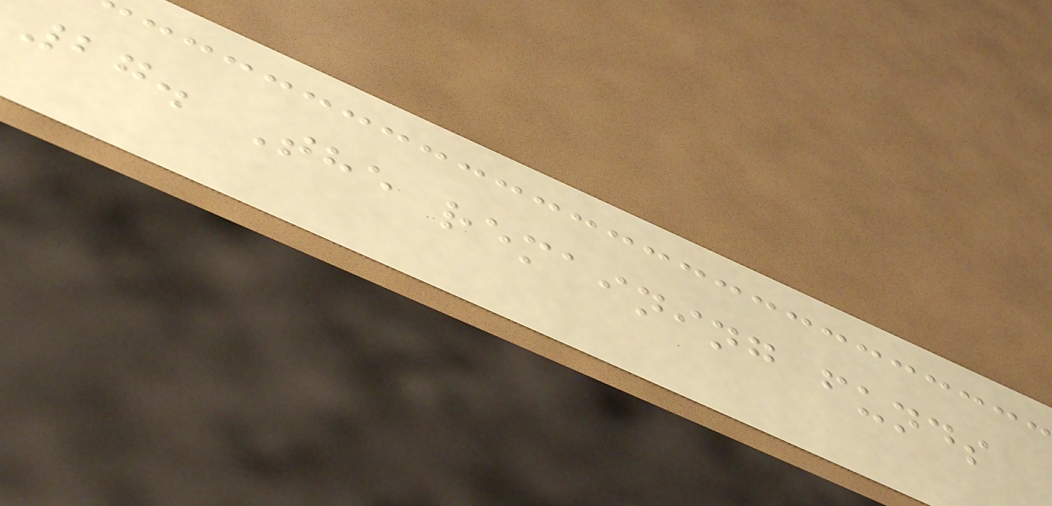27. The remaining funds
